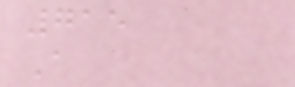715
A
